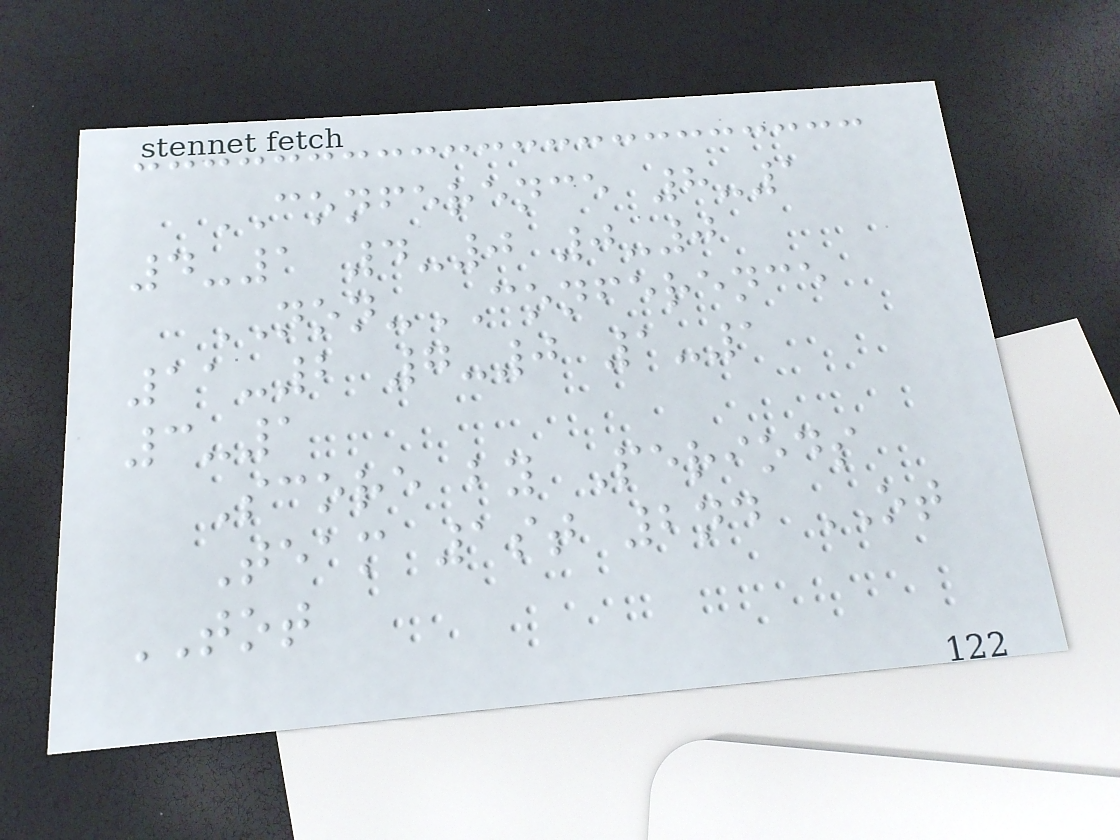CONFERENCE 8-1
4-1 4-0 0-0
NON-CONFERENCE
11-2 7-0 1-1
3-1
Score by Periods
Team 1st 2nd OT
TOT
